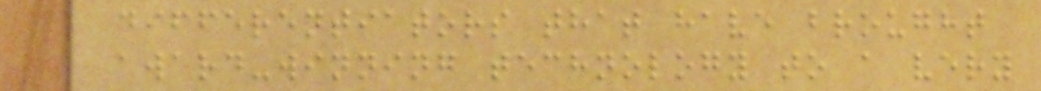differentiators that have brought
award-winning technology to a very
